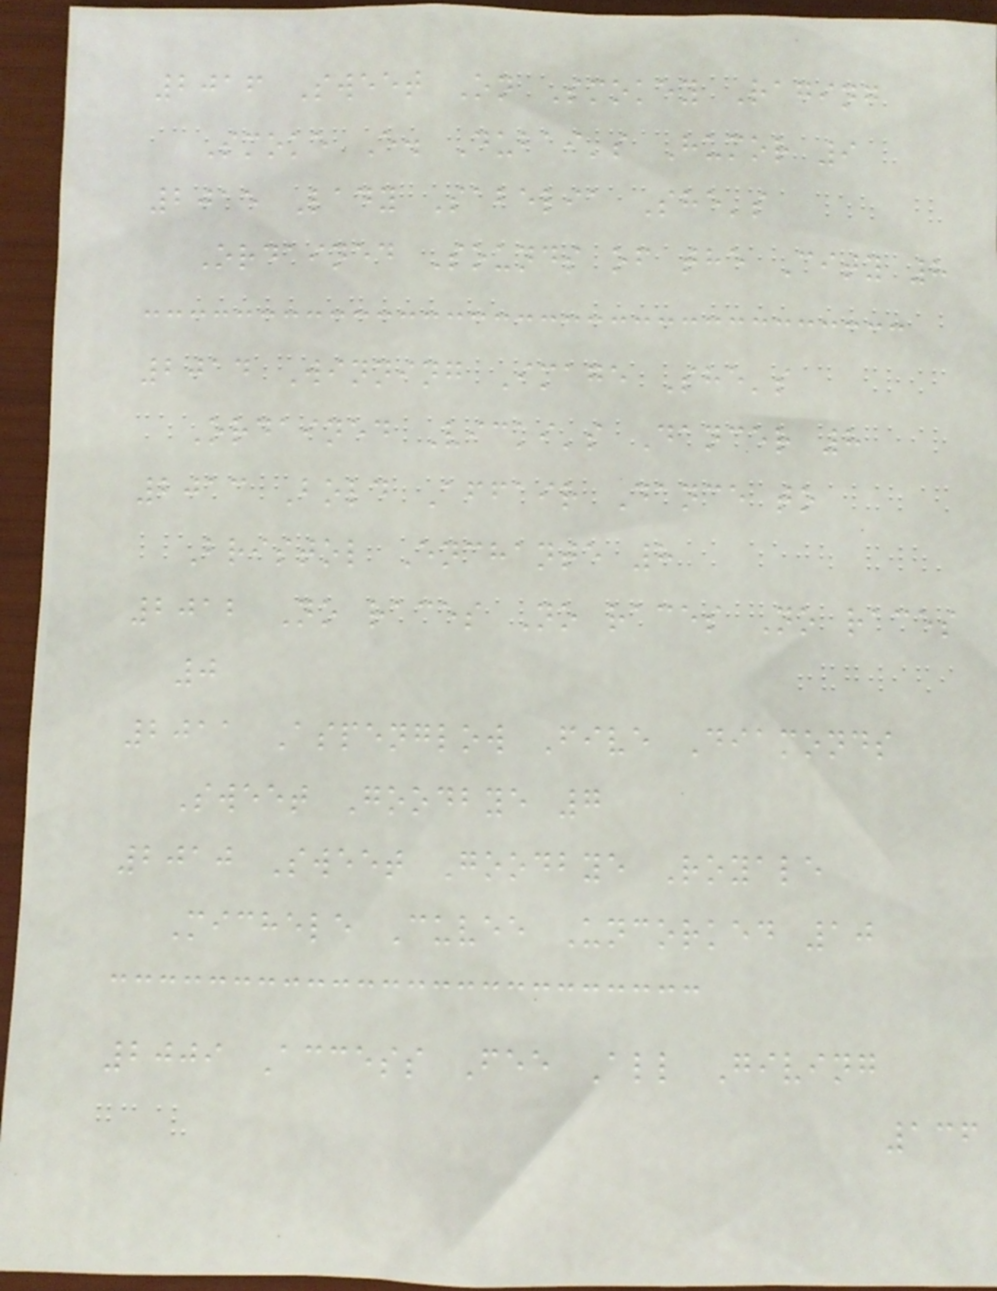2016 Sweet On Smokey Raging
Smoke E. Dubai's Humor 9
2015 Lady Sabelia She's
Ordained Sounds of the City 8
2014 Winning Image She's
Ordained Vicki's Dancer 8
2013 Bold Affair Dance to
Bristol Enchante 8
2012 No races No races No races
0
2011 Aspenglow Five Diamonds
Sweet Goodbye 7
2010 Sweet Goodbye Royale
Michele Cuvee Uncorked 10
2009 Access Fee All Giving
136
